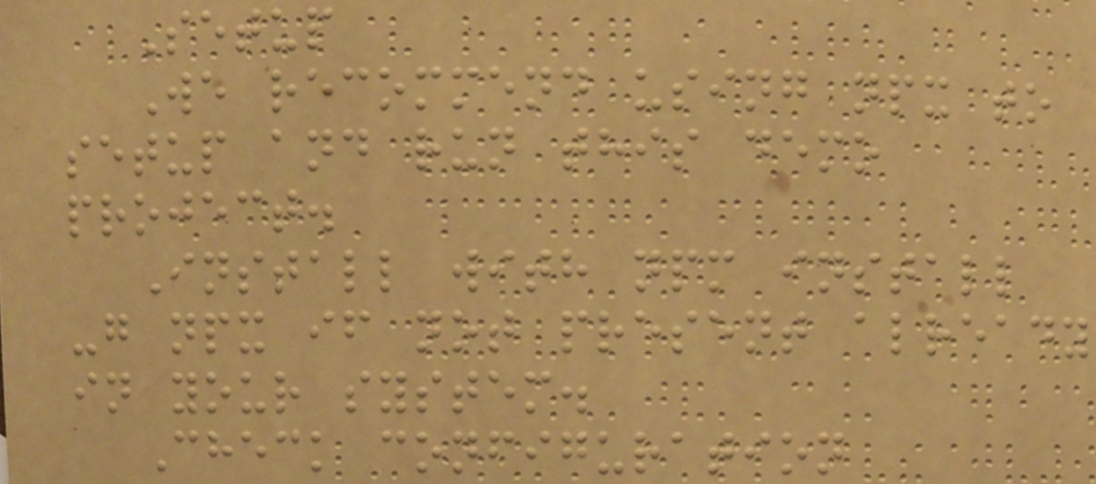Setup
We recommend using npx to
setup and run this demo
project.
Install with npm install
-g npx if not present already
in your system.
Check configuration
